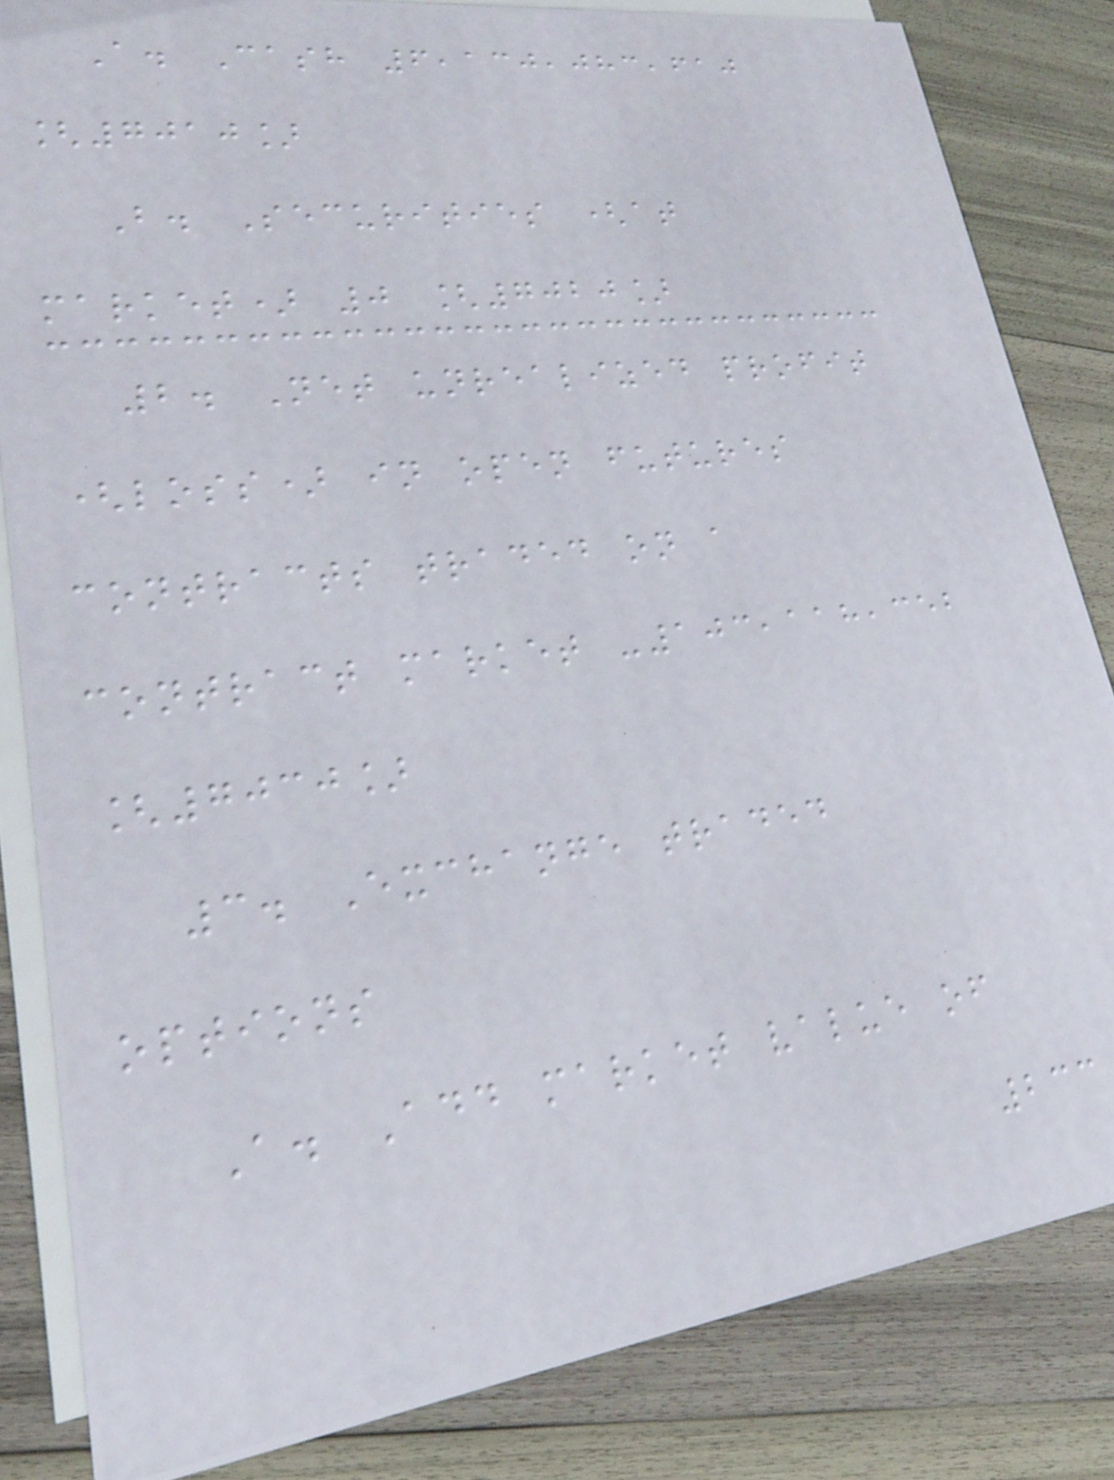A. Cash 6,130,083,610
[7010]
B. Securities (at
market) 0 [7020]
2. Net unrealized profit
(loss) in open futures
contracts traded on a
contract market -103,118,352
[7030]
3. Exchange traded
options
A. Add market value of
233
